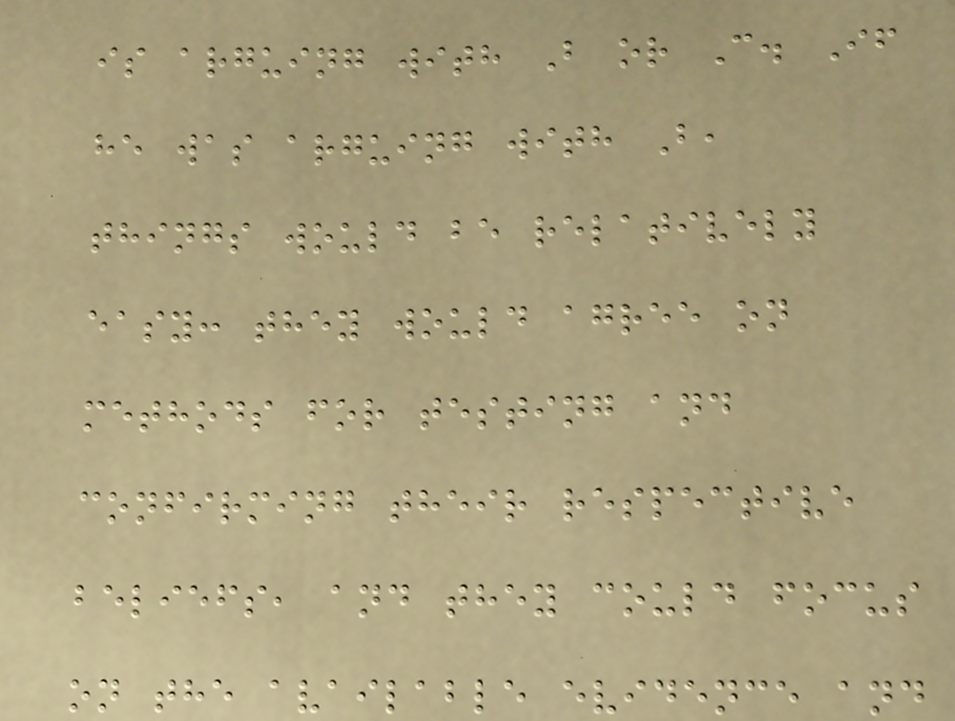is arguing with B or C. If
he was arguing with B,
things would be relatively
easy: they would agree on
methods for testing and
confirming their respective
beliefs, and they could focus
on the available evidence and
